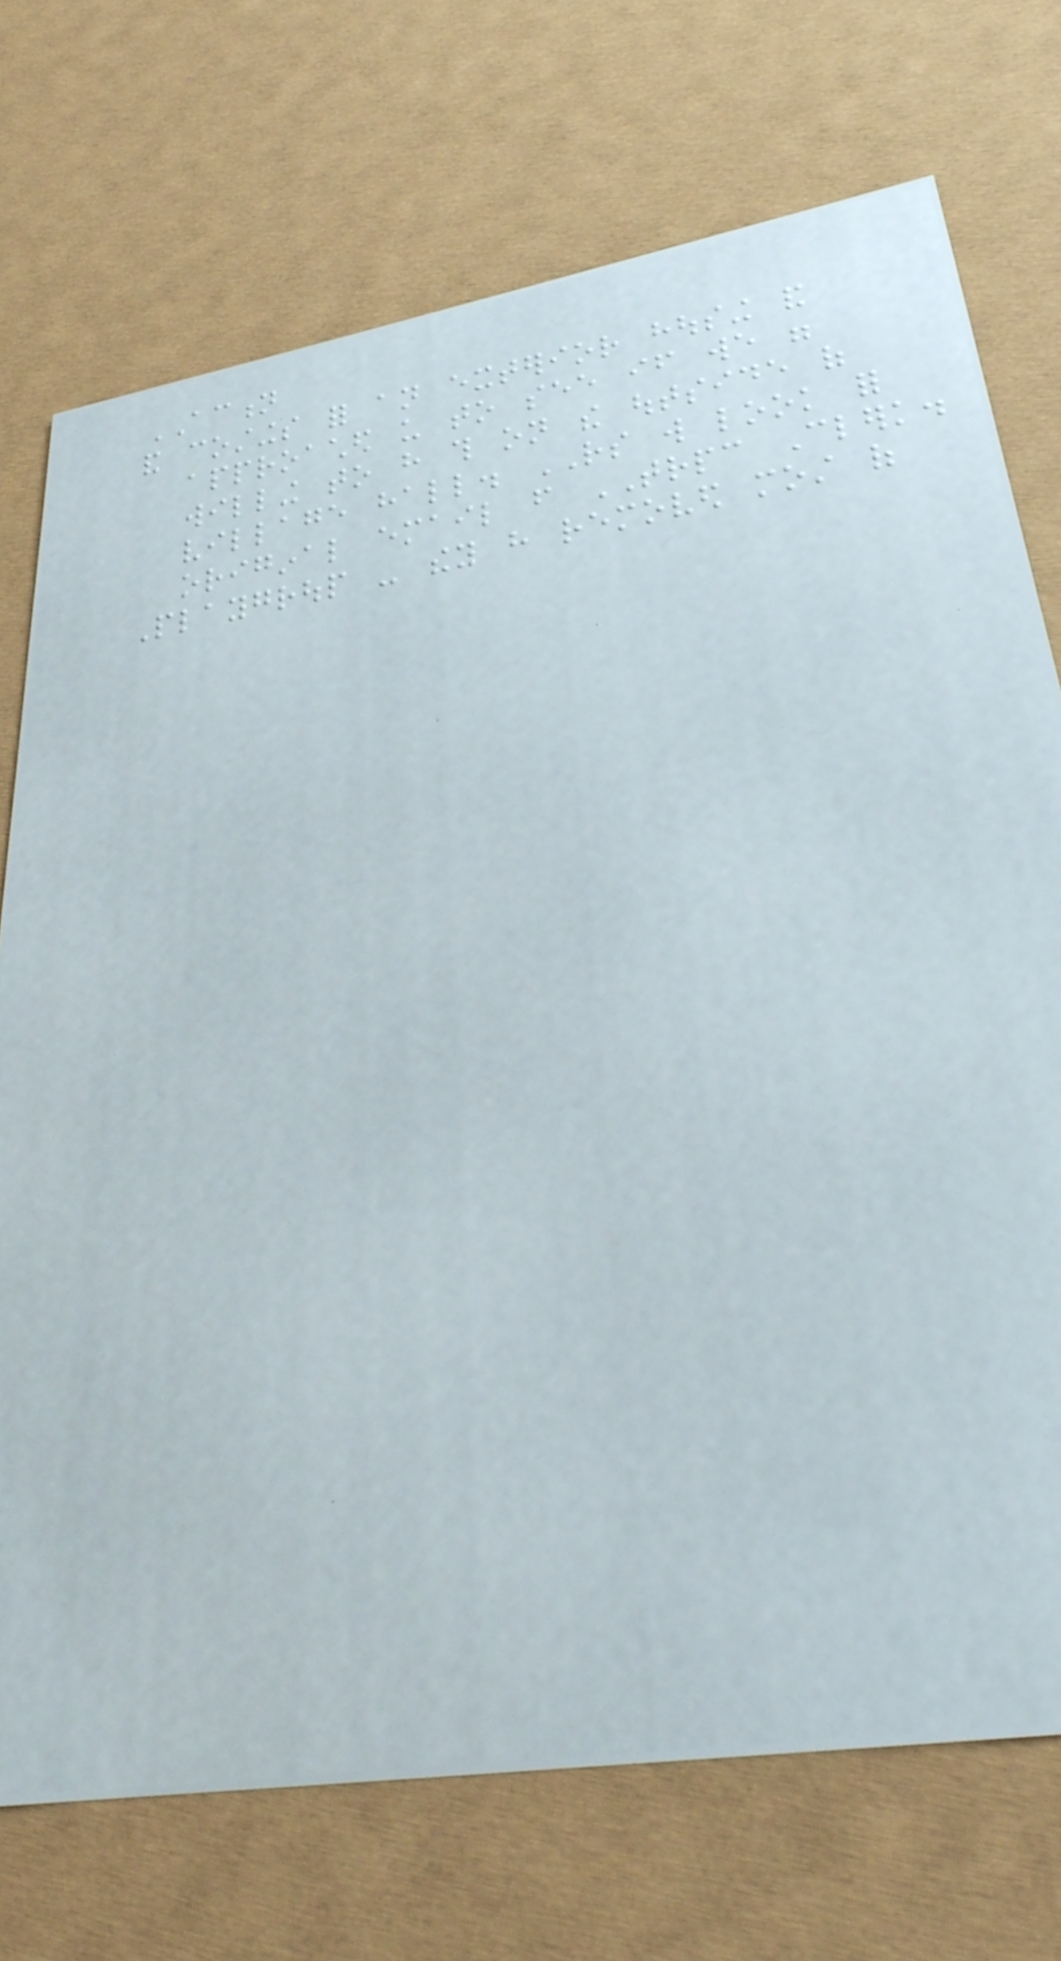ACTION
and costings for an exterior housing and
approached us to see if we were
willing to have this on the outside of
village hall. RS will look for
original email from TRPC Clerk.
Playgroup - they have removed most of
